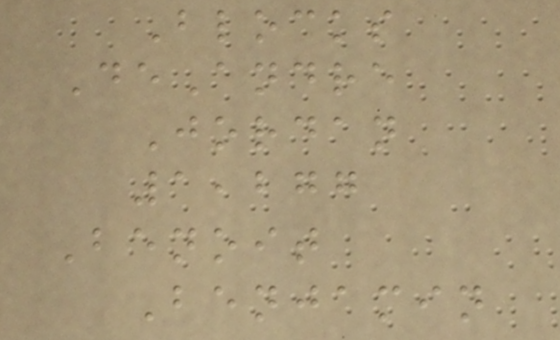Blocks
DeAndre
Jordan
1,277
Benoit
Benjamin
